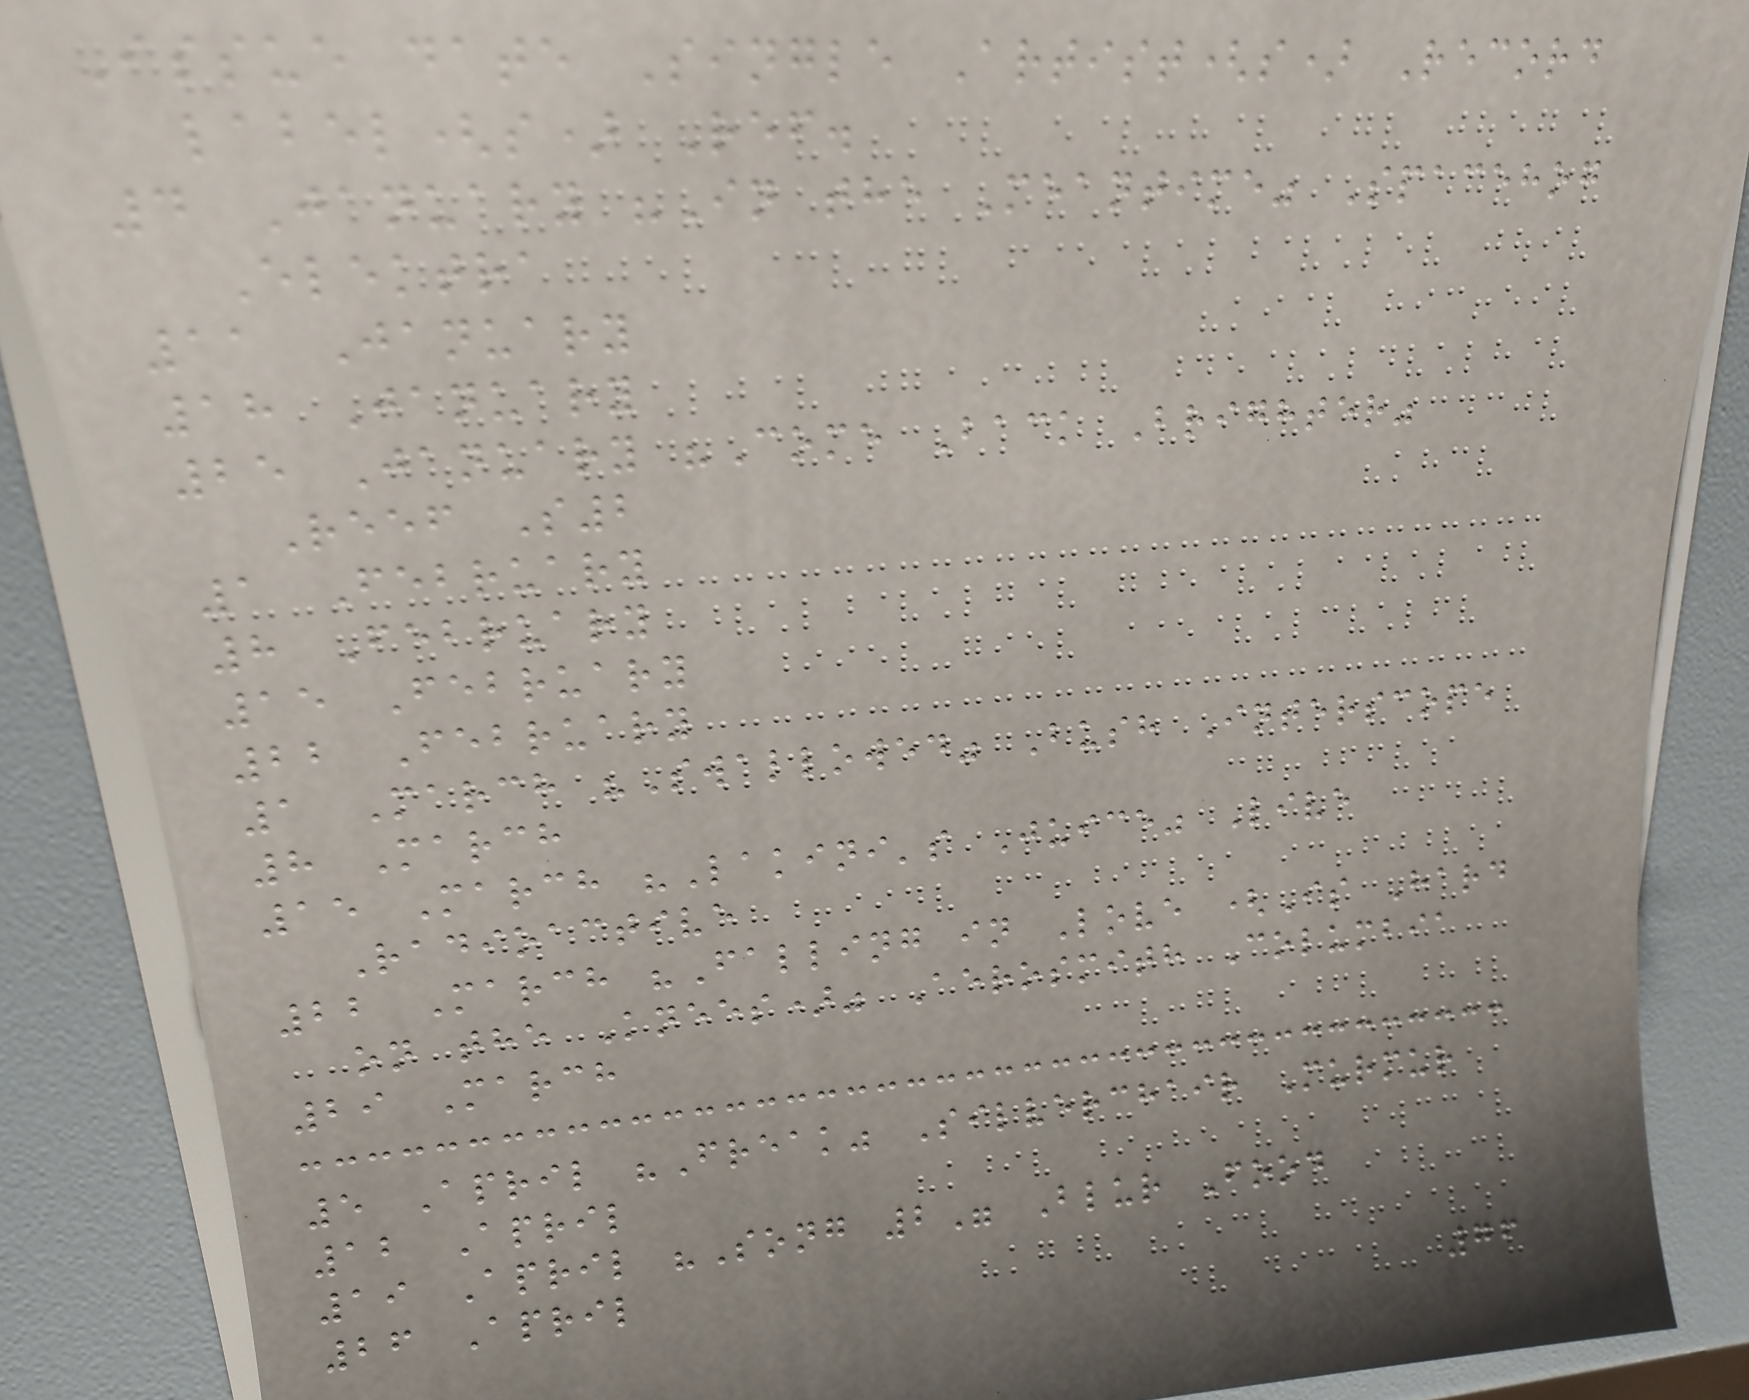Issue date Single Artist(s) Record
label(s) Ref.
4 January "In the Meantime" Spacehog
Elektra
11 January
18 January
25 January "Come Back Brighter"
Reef S2
1 February
8 February
15 February
22 February
1 March "Swallowed" Bush Interscope
8 March
15 March "Lakini's Juice" Live
Radioactive
22 March "Falling in Love (Is Hard
on the Knees)" Aerosmith Columbia
29 March
5 April "Freak" Silverchair Murmur
12 April
19 April "Song 2" Blur Food
26 April
76
